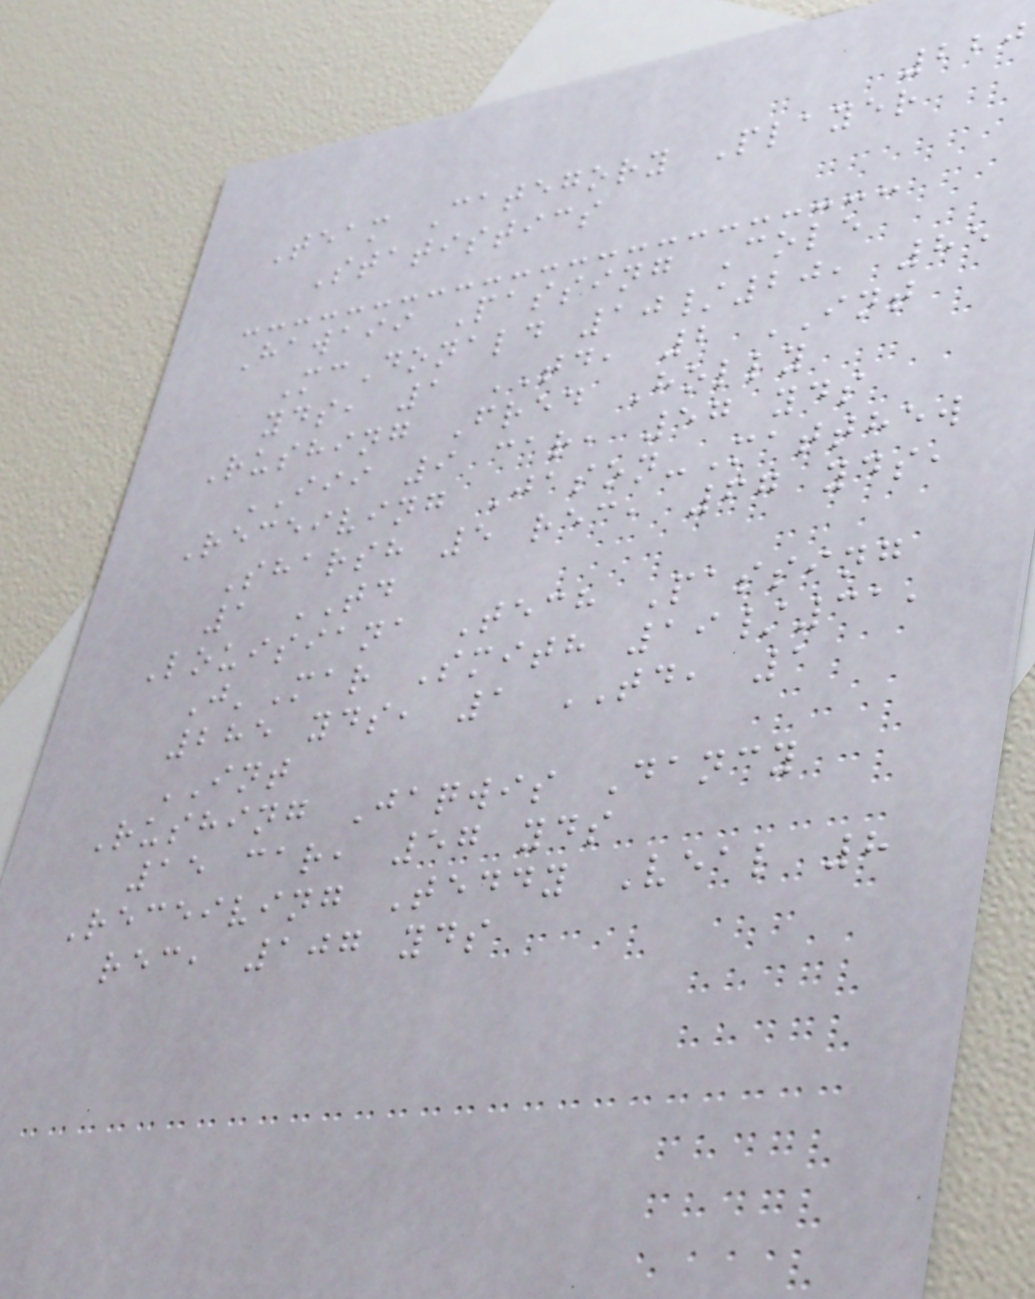220
Team Category Player
Statistics
Hawaii Passing Cole
McDonald 10/20, 85
yds, 1 TD, 2 INT
Rushing Fred Holly
III 9 car, 57 yds
Receiving Jason-Matthew
Sharsh 5 rec, 67 yds,
1 TD
Louisiana Tech Passing
J'Mar Smith 19/31,
285 yds, 1 TD, 1
INT
Rushing Jaqwis Dancy
15 car, 57 yds
Receiving Teddy Veal 8
rec, 107 yds
